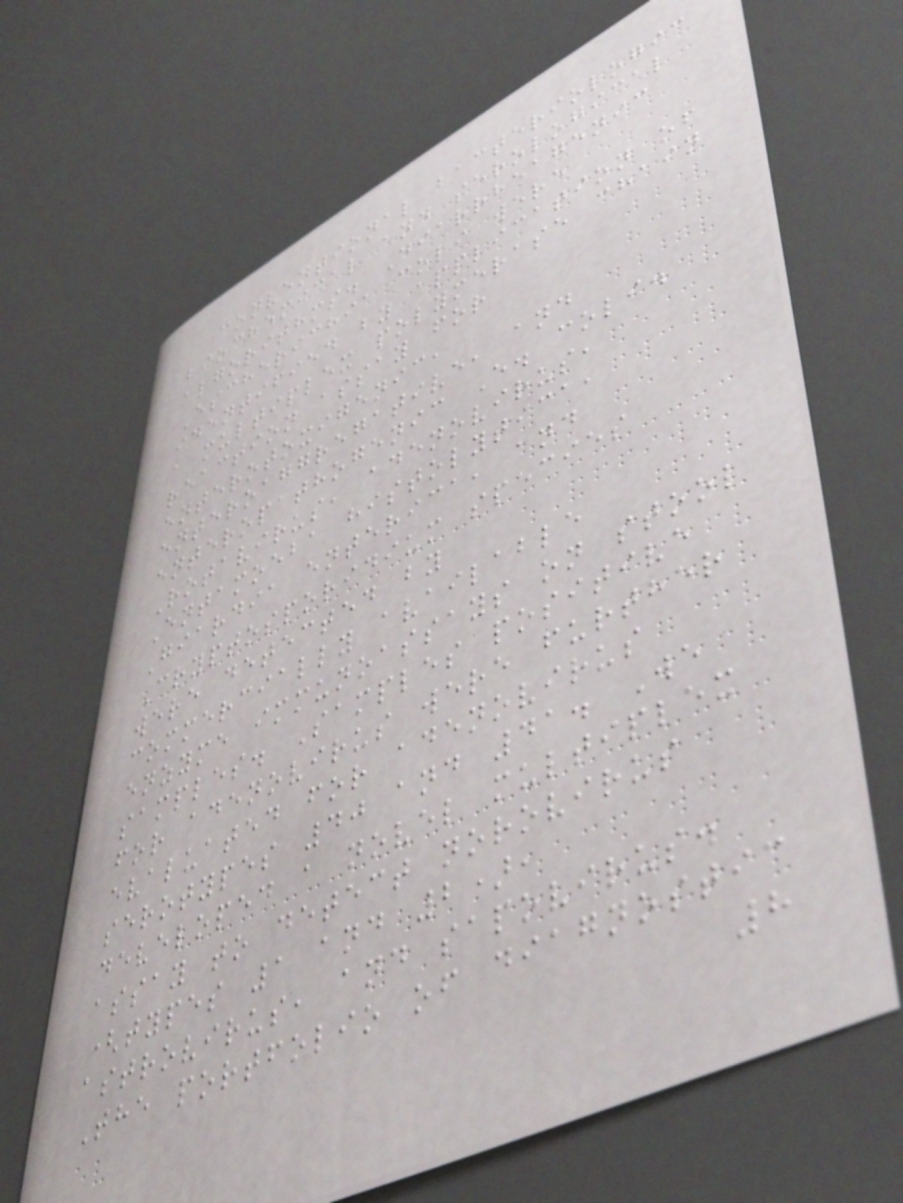conventional bacteriologic
biochemical and serological
algorithms. Diarrheagenic
Escherichia coli were
identified by application of
a multiplex polymerase chain
reaction assay for
enterotoxigenic,
enteroaggregative, and
enteropathogenic E. coli.
Rotavirus, adenovirus,
Entamoeba histolytica,
Giardia enterica, and
Cryptosporidium species
were detected by
commercially available
enzyme immunoassays on stool
samples. Samples positive
for adenovirus were further
evaluated for adenovirus
serotypes 40 and 41. We
developed a novel multiplex
assay to detect norovirus
(types 1 and 2),
astrovirus, and sapovirus.
The portfolio of diagnostic
8
